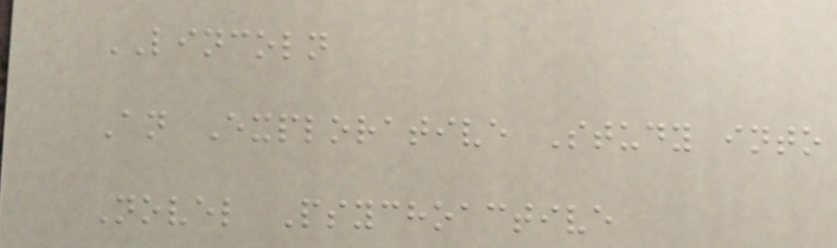LINCOLN
An Explorative Study into
Novel Psychoactive
